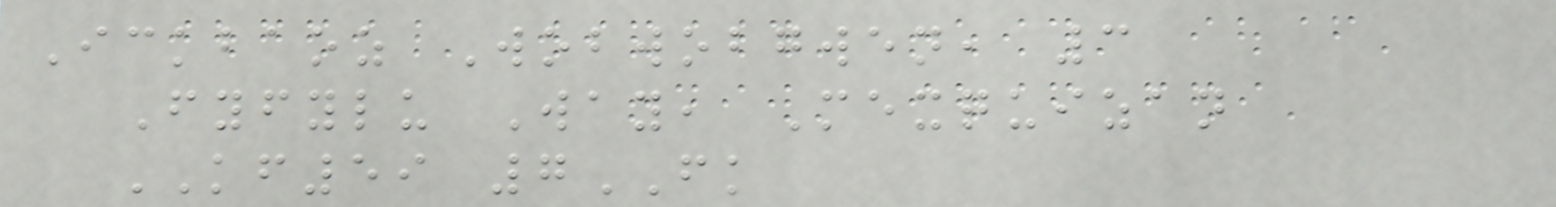Ickbaoz Wobwobgwen, 3
Fyfylu Way, Mexquizan
KF59 7FK
